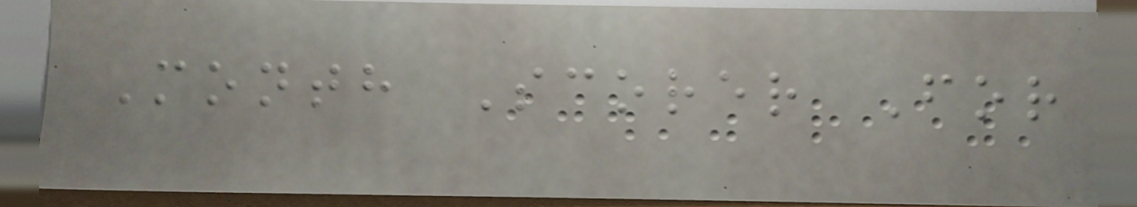Month Scorer For
